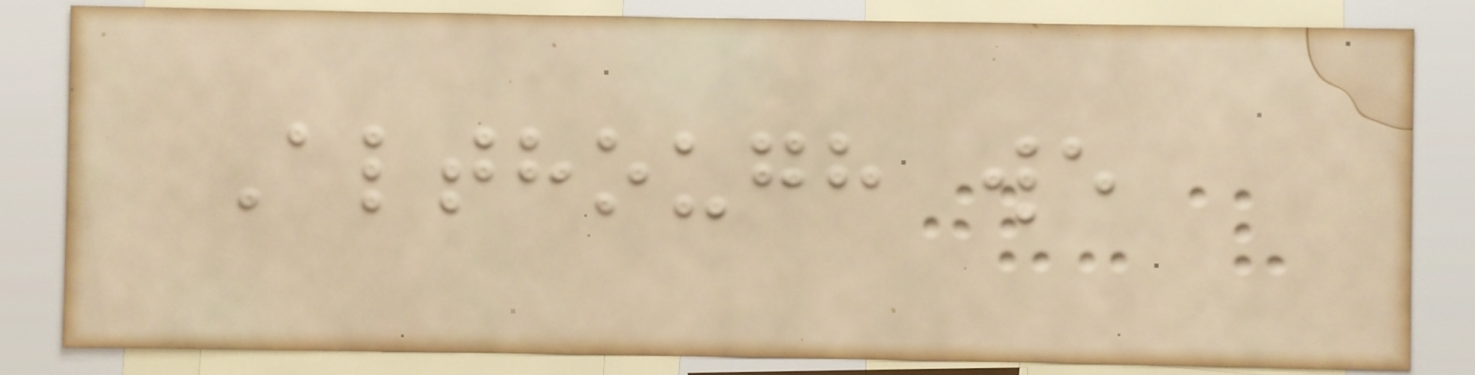Although we
